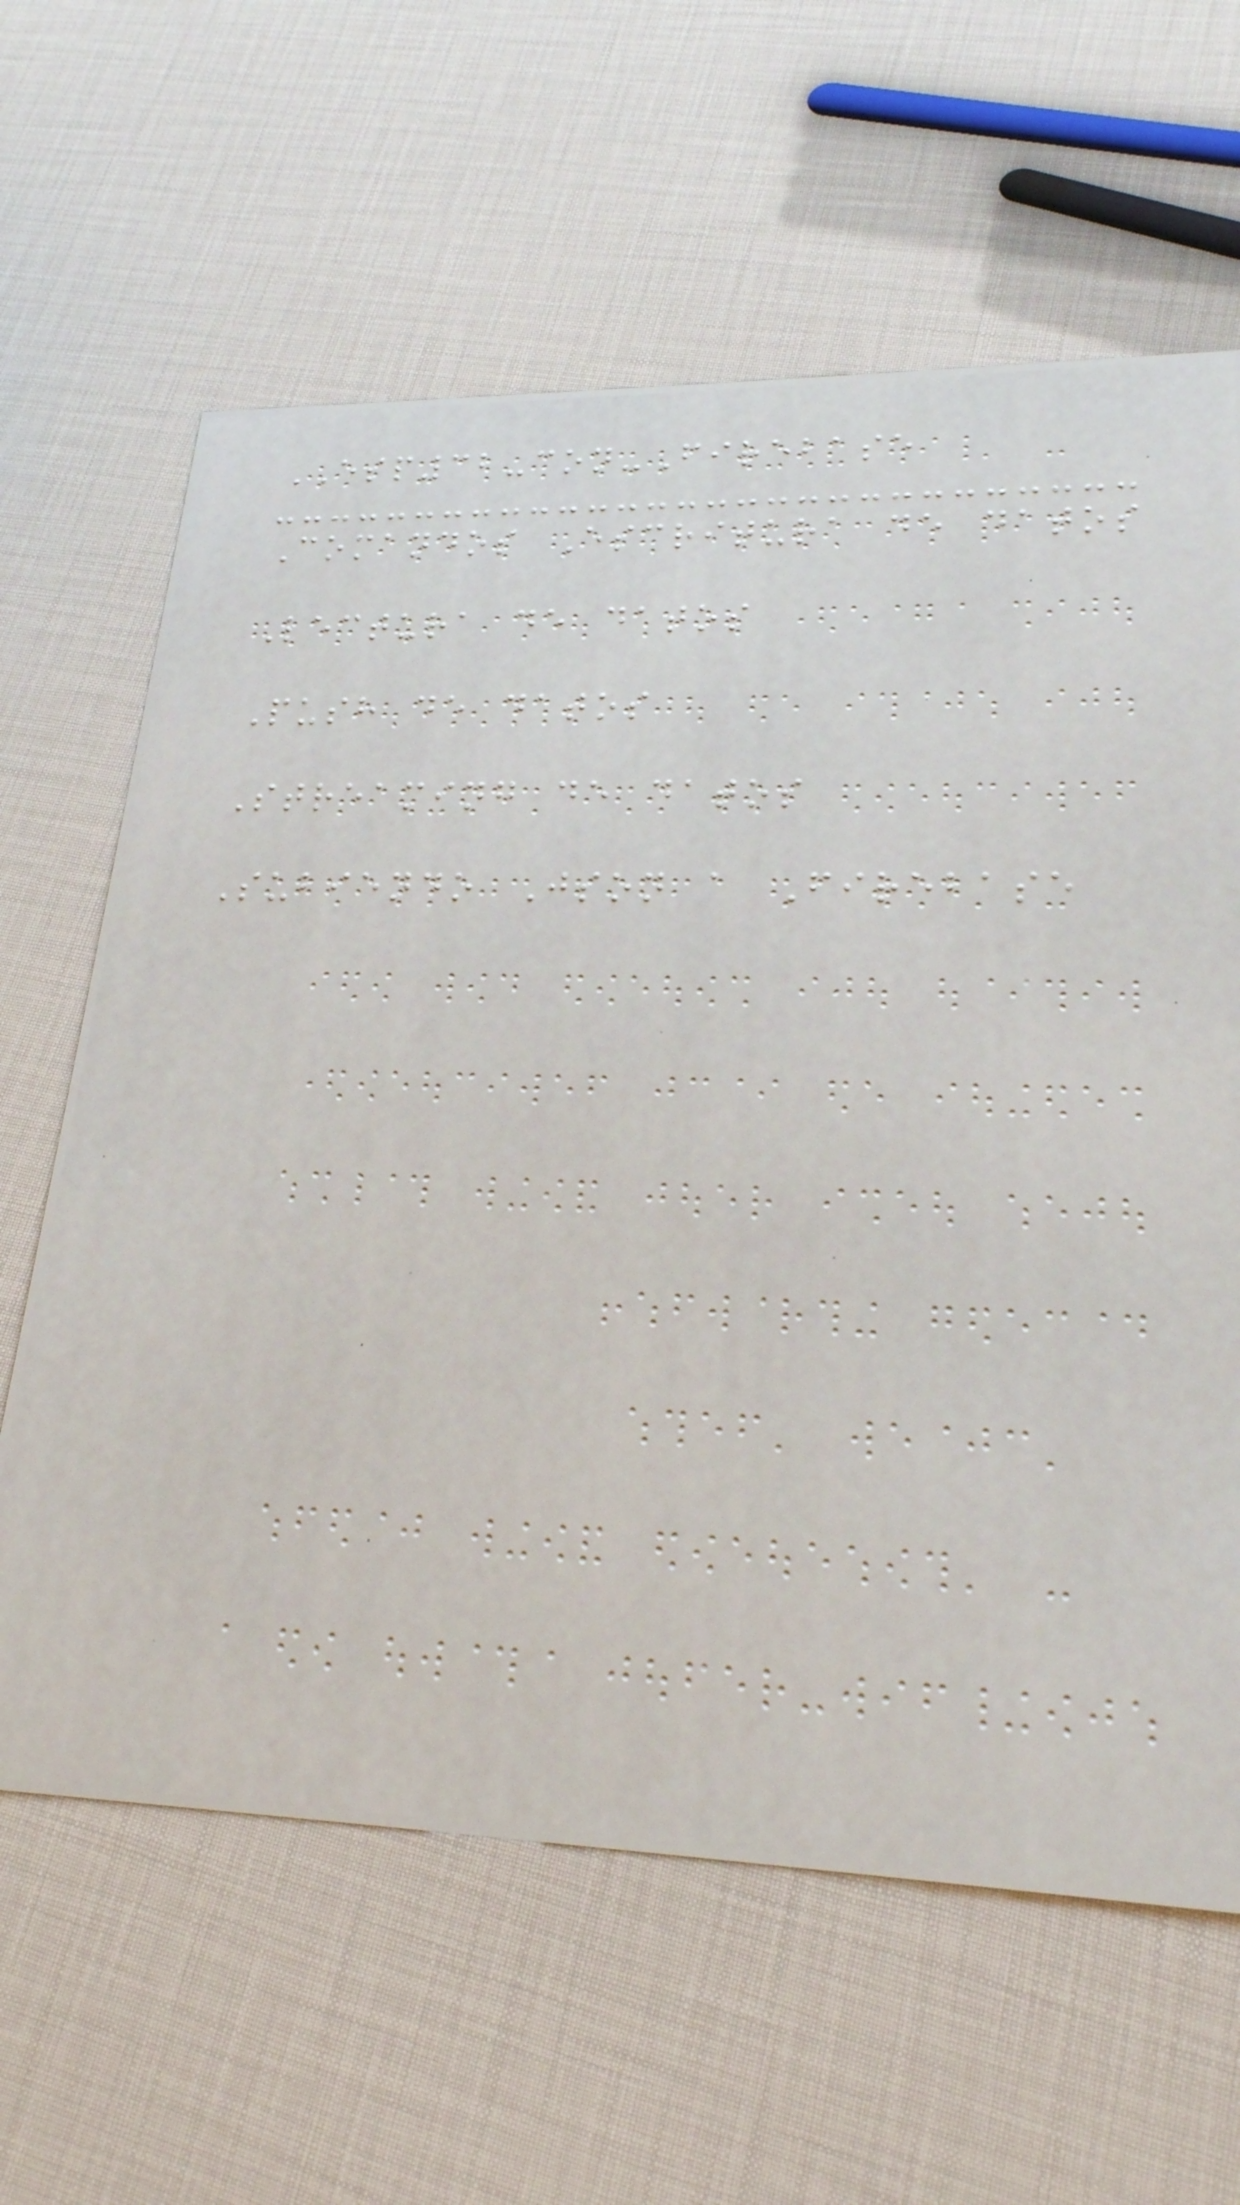ESP32-con-Firebase
Comandos Escritura de datos
Lectura de datos
Push de datos
Streaming de datos
Subiendo Json a Firebase
